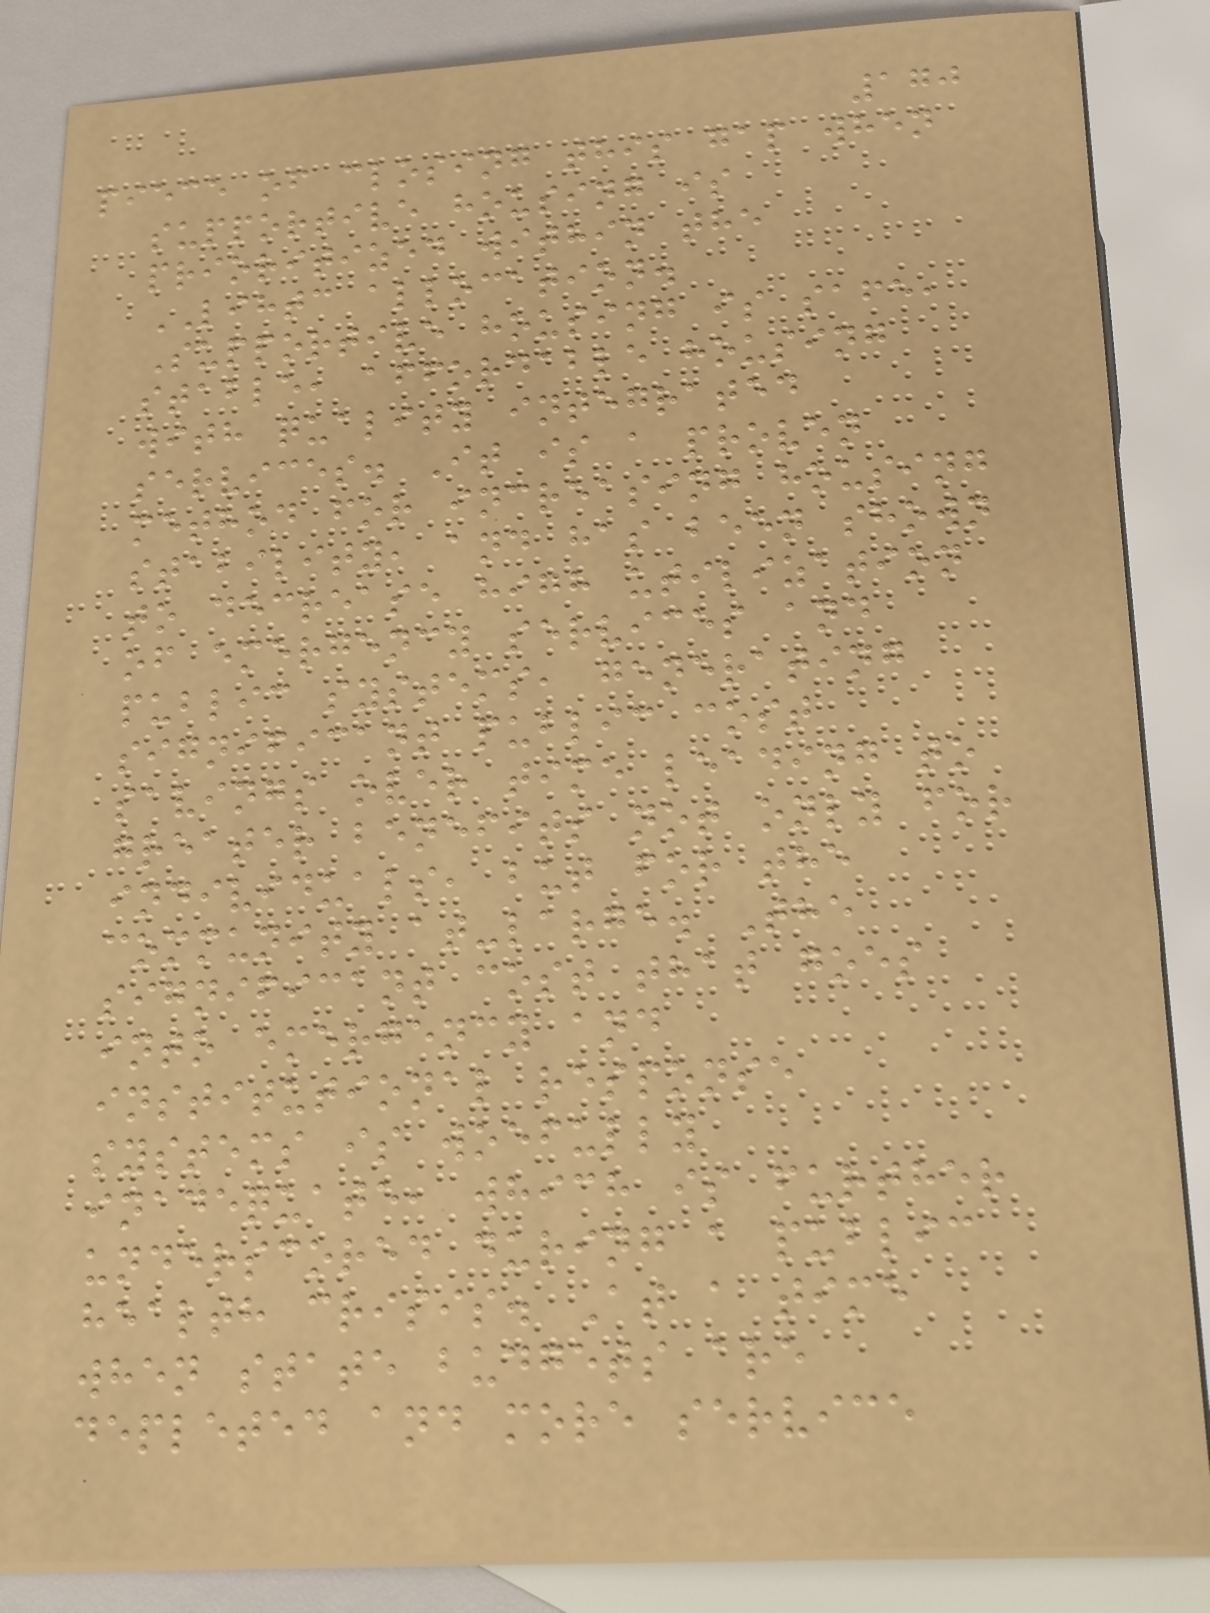170
piece of closing this gap when
supportive housing is
prioritized within the
LIHTC allocation.
Supportive housing is safe,
stable, affordable housing
with quality integrated
services. It is a proven
method for increasing housing
stability, and has been shown
to decrease high utilization
of emergency services and
public systems, generating
significant public cost
savings over time leading to
greater benefits not only for
individuals, but for the
community at-large. The
significant cost that goes
into emergency and
institutional response
systems is woefully
inadequate, which is further
underscored during a public
health crisis. At a time
when state budgets are
depleted and more service
